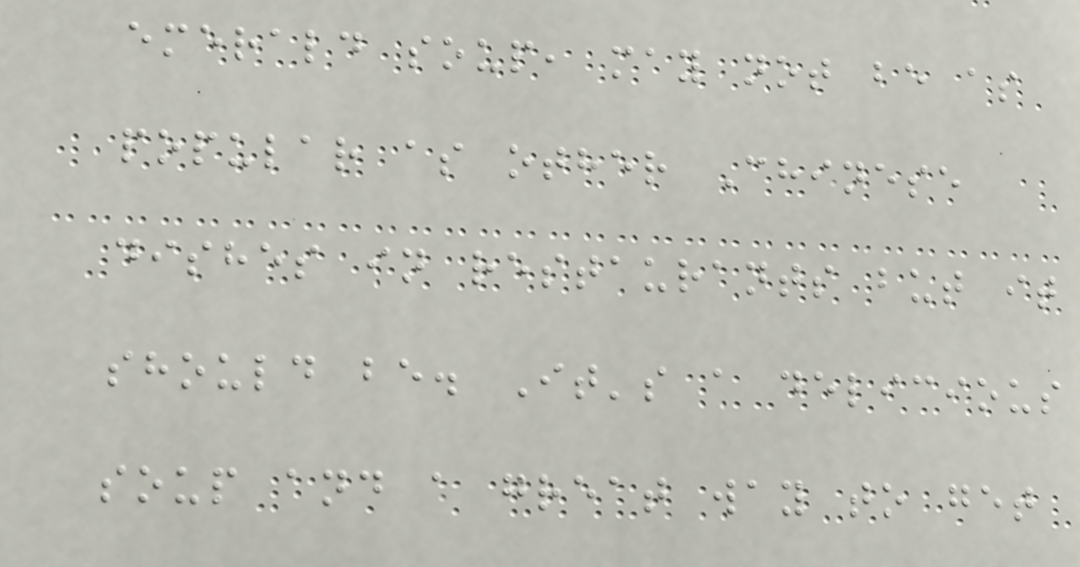emerald soup, may not be as
popular as other Chinese
dishes in restaurants but it
should be. It's a delicious
soup and a great way to get
